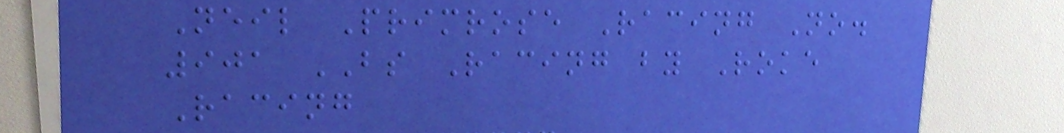Neil Primrose Racing No.
901 BS Racing by Roke
Racing
